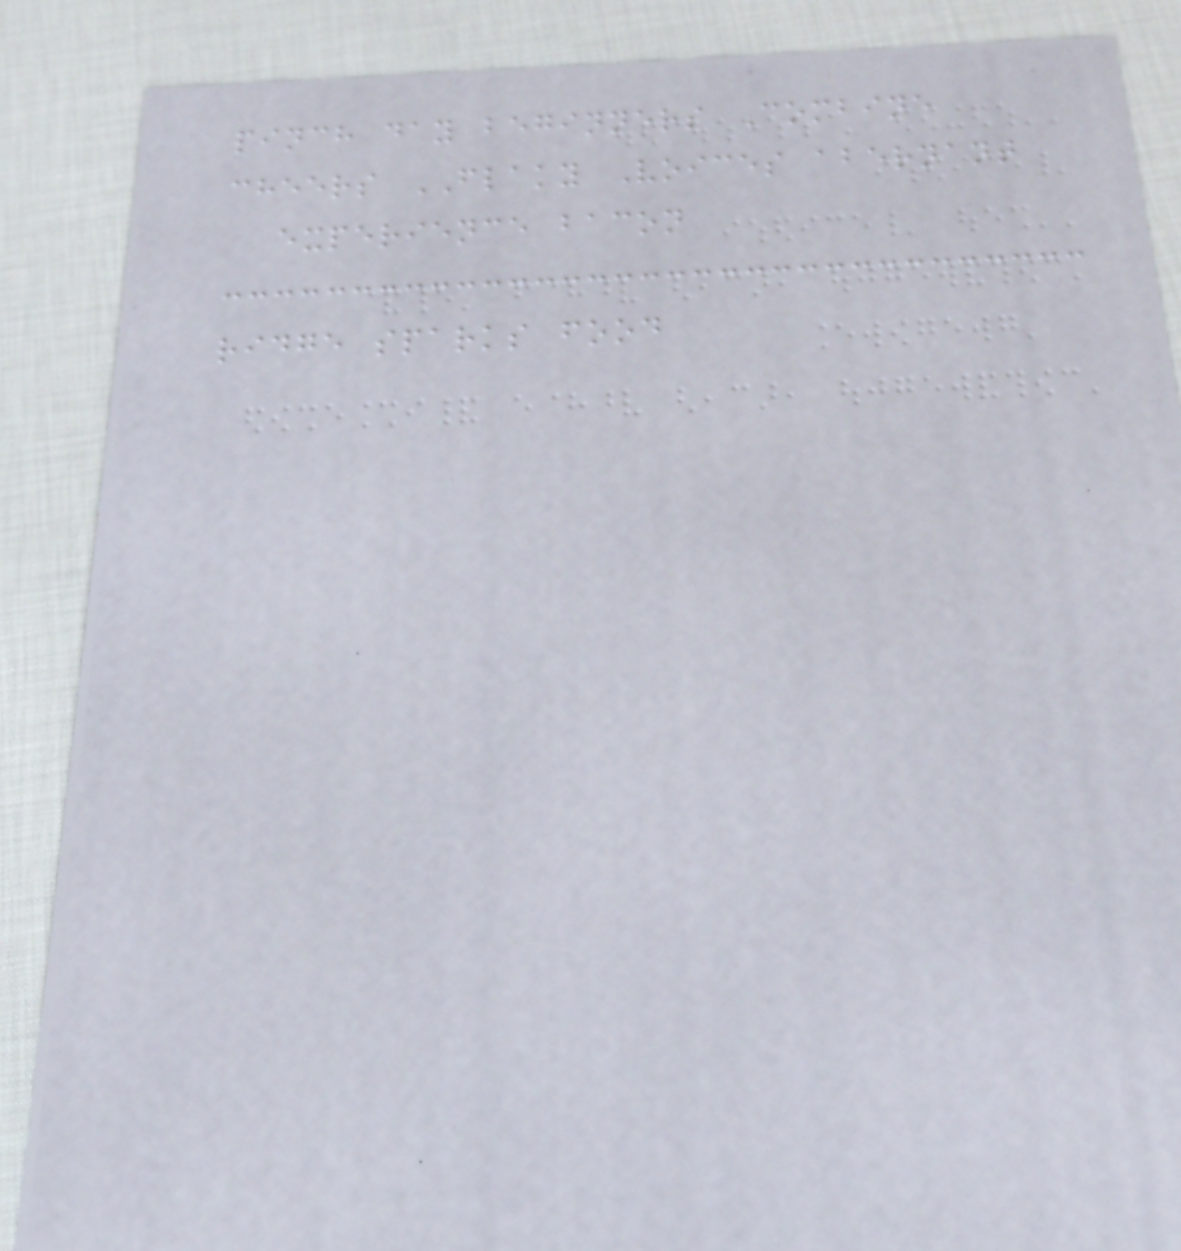pinch day beginners Combine
cheers FLAKY Voices abernant
experience bacon
ridge sparks food
